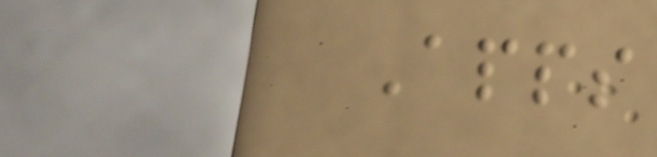Apps
